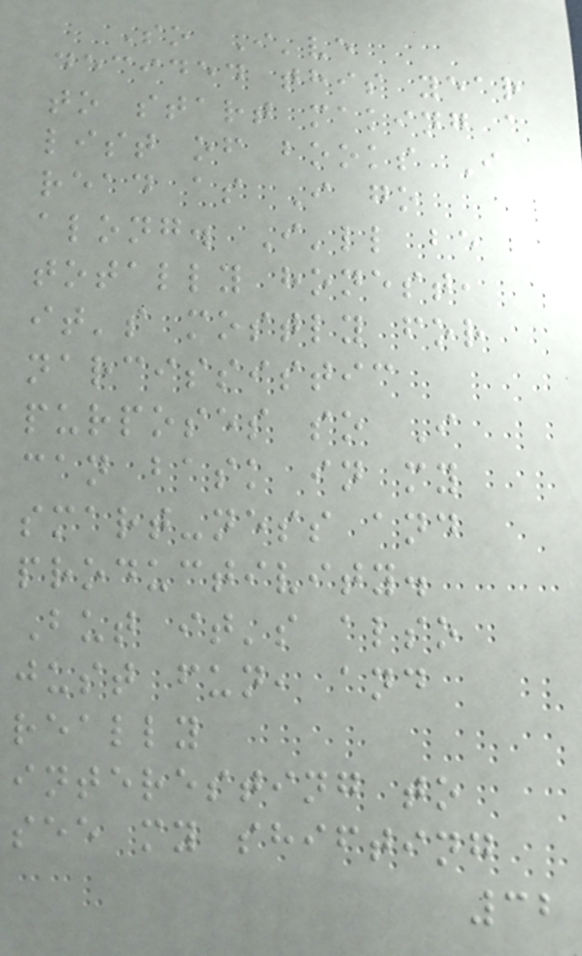So I've
decided this year
to start making a
list of books I
read as I go
along. I'll be
totally honest,
it's mostly for
narcissistic
purposes so I
can bask in my
smart-ness and
productivity.
But it's also
just fun, and
really
interesting to
see my shifting
32
